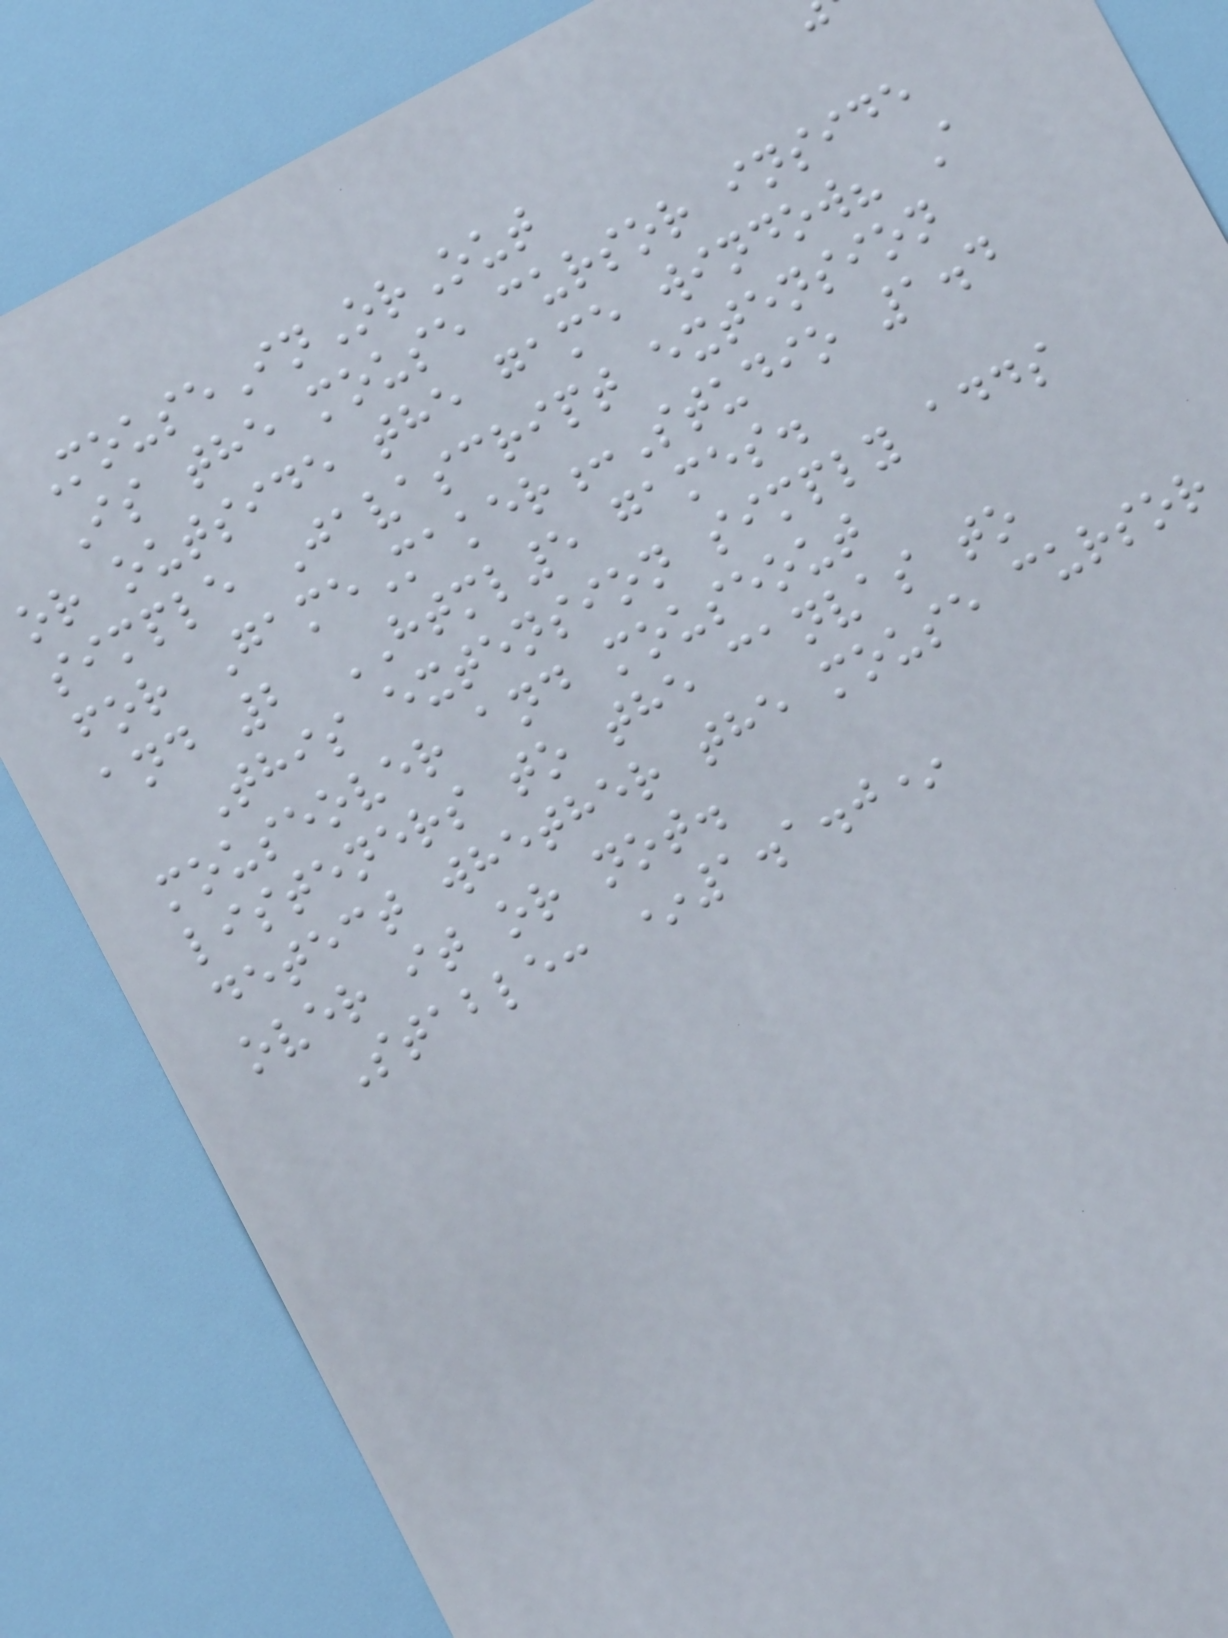MouseInOrOut
Is the mouse cursor inside
or outside the game window? A
simple Javascript extension
for GameMaker:Studio 1.4
and 2 HTML5 games.
This extension simply adds
mouseover and mouseout
listeners to the canvas to
detect whether the mouse cursor
over it or not.
Stable: *1.1.0*
